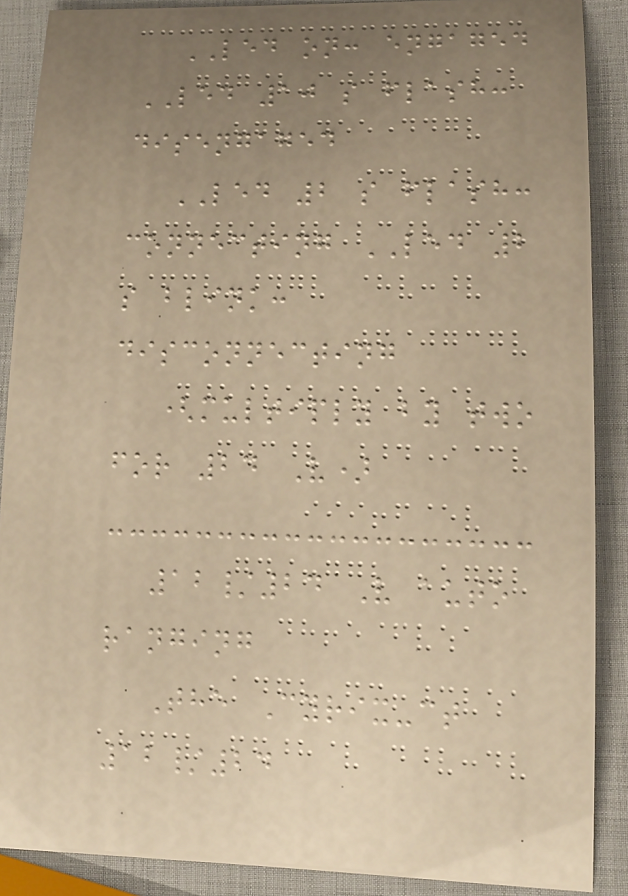LED on: engaged
LED 10 s flash:
disengaged
LED 2 s flash:
connecting LED 2
s blink:
disconnecting
(multiply by two
for 24 V)
12/24 V auto
ranging
The Cyrix-ct
12/24
